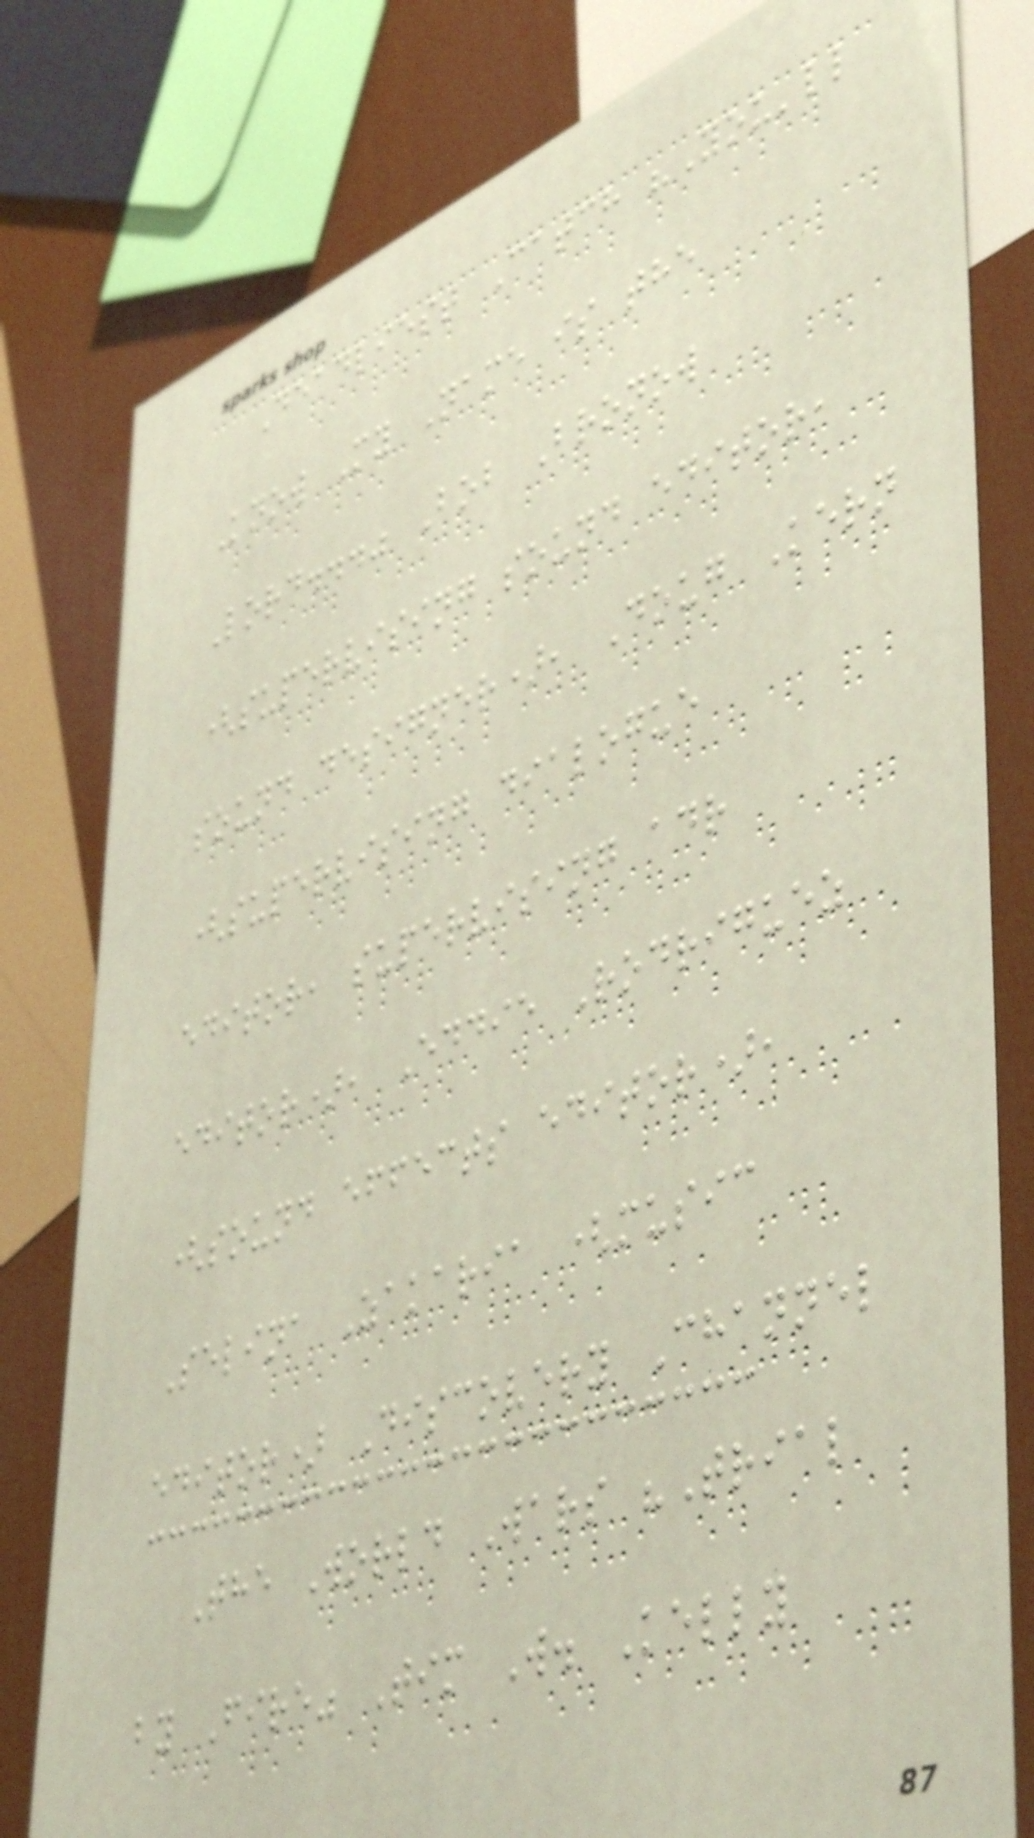Deadliest Catch "You'll
Know My Name is the
Lord..." Bob Bronow
(supervising sound editor,
sound designer), Doug Kern
(supervising dialogue
editor, supervising adr
editor), Eddie Rodriguez
(sound effects editor),
Selina Zakaria (music
editor) Discovery Channel
The World Wars "Trial
by Fire" Tim W. Kelly
